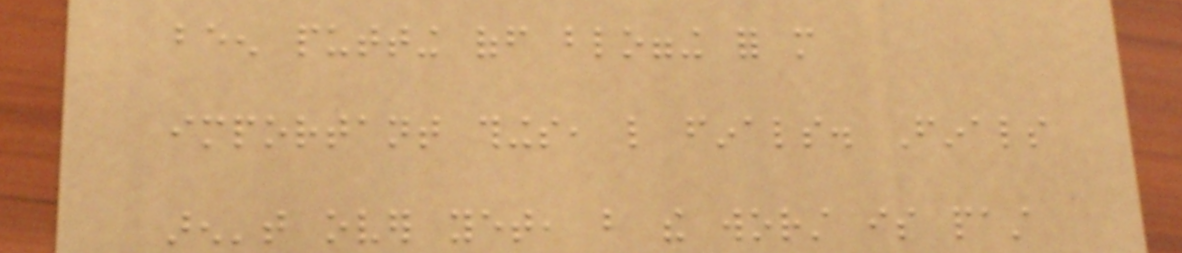been putting off blogging for more
important things, like finals. Finals
aren't over yet, but the worst is past
